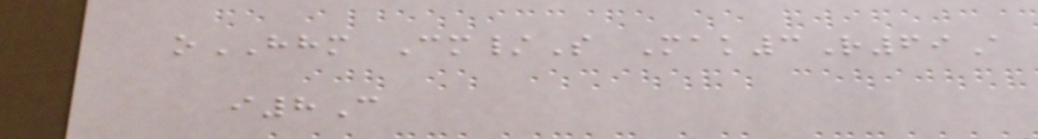oHHM Cm/S Mak3R69A
i8C
